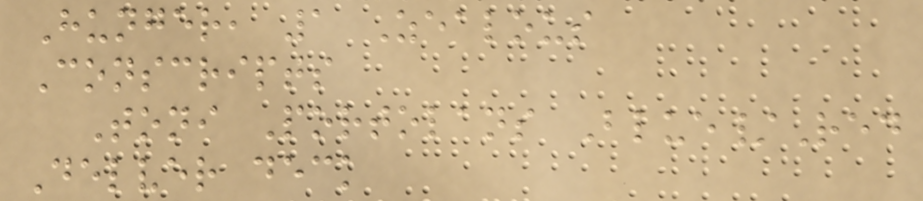Hunger, 1 Zealous
Conscripts
Toni Portolans Blue/Red
Delver deck
